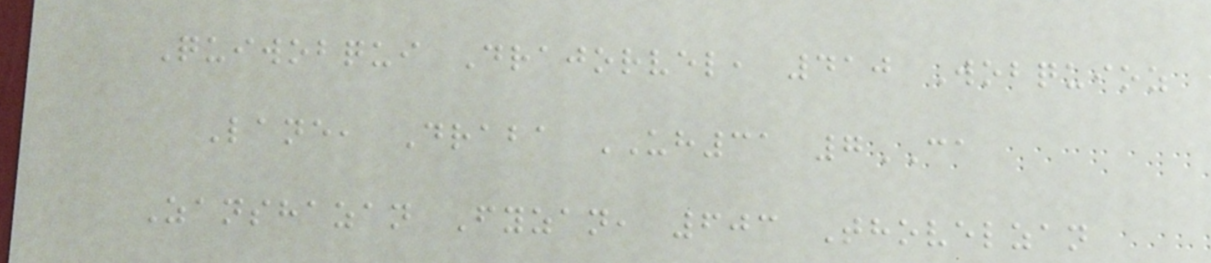Quiwobqui Drajorvel, 410 Wobquioz
Lane, Draba UH31 7CA
Zanshazan Fyzan, 603 Thovelzan
